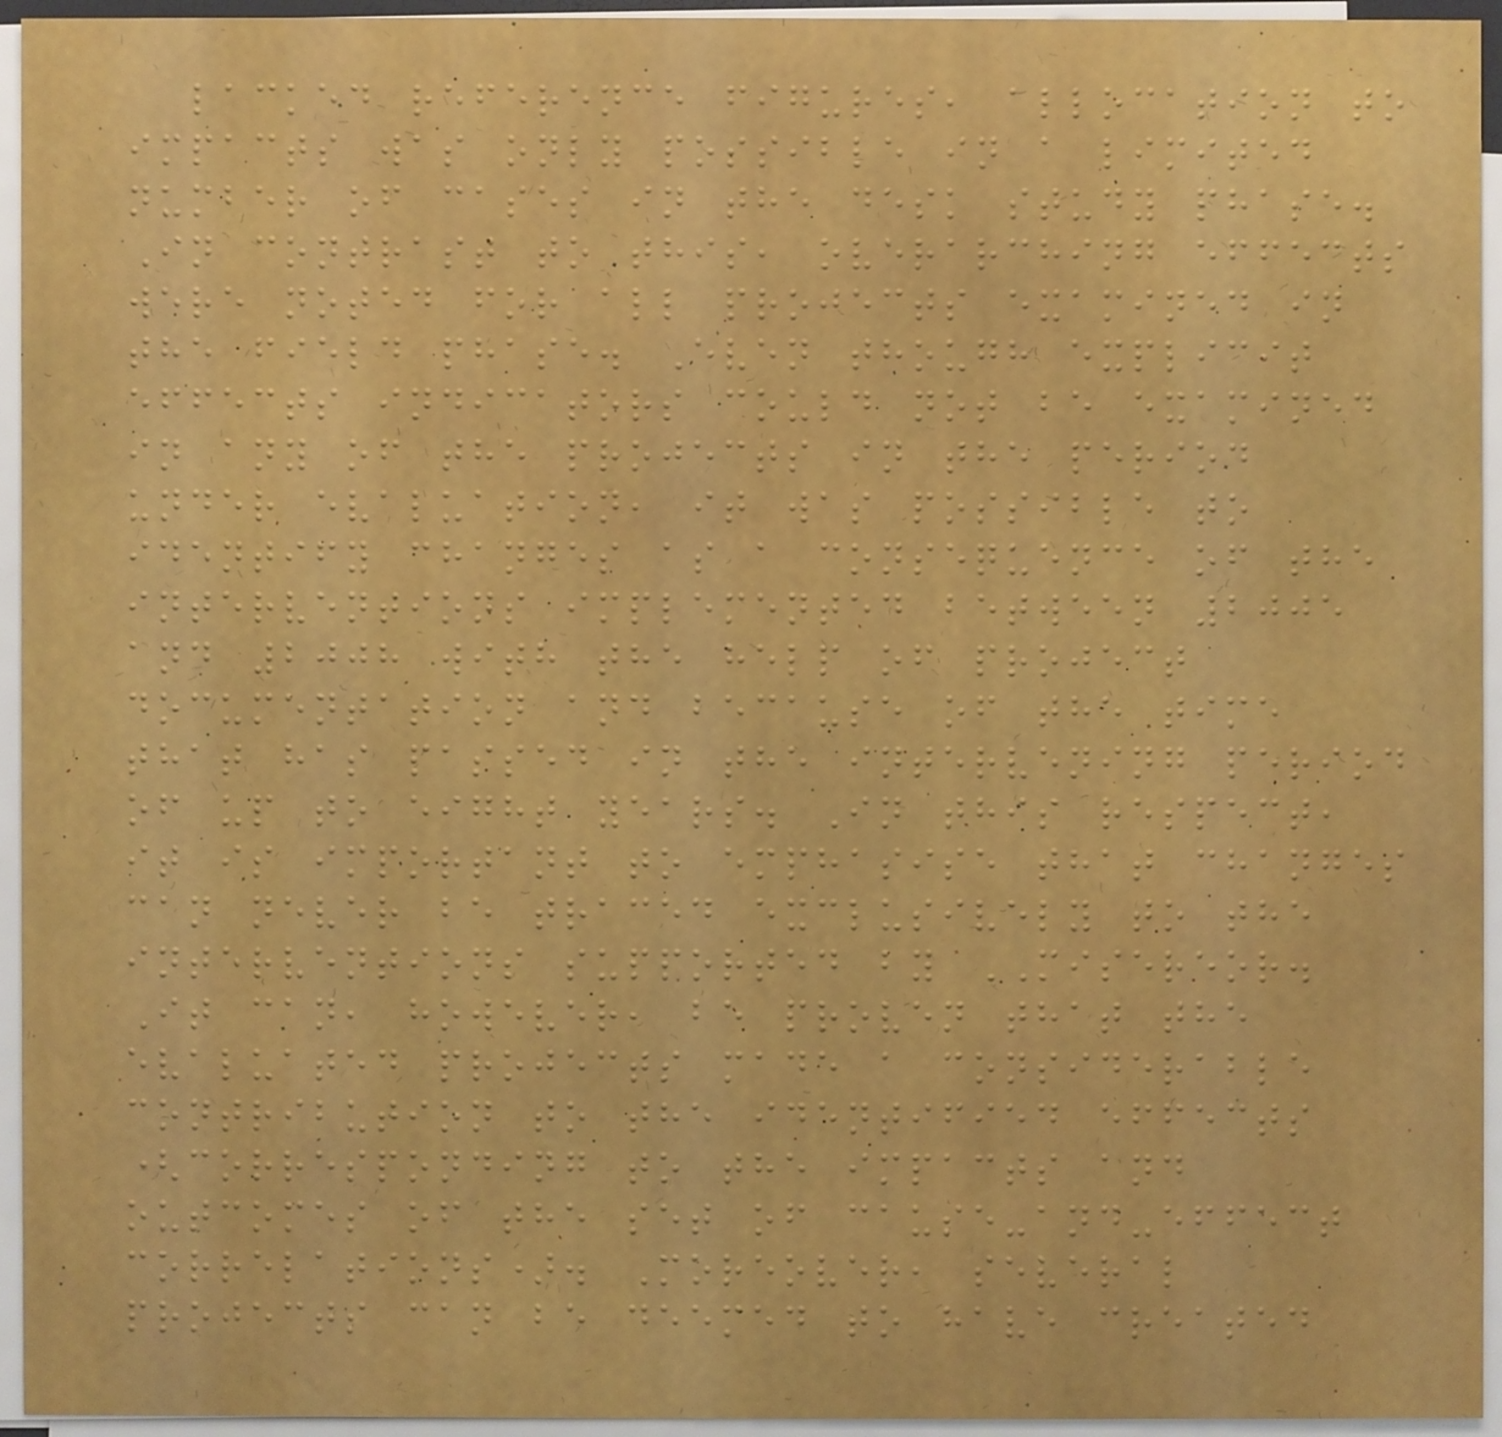lacked reference figures, allocation to
impacts was only possible in a limited
number of cases in the desk study phase.
In contrast to this, overarching effects
were noted for all projects examined in
the field phase. Even though explicit
effects indicators could not be examined
in any of the projects in the period
under evaluation, it was possible to
identify changes as a consequence of the
interventions implemented between 2005
and 2008 with the help of project
documentation and because of the time
that has passed in the intervening period
of up to eight years. In this respect,
it is important to emphasise that changes
can never be traced exclusively to the
interventions supported by MISEREOR.
It can, however, be proven that the
evaluated projects made a considerable
contribution to the identified effects
(corresponding to the impacts and
outcomes of the set of cause-and-effect
correlations). Moreover, several
projects can be deemed to have created
